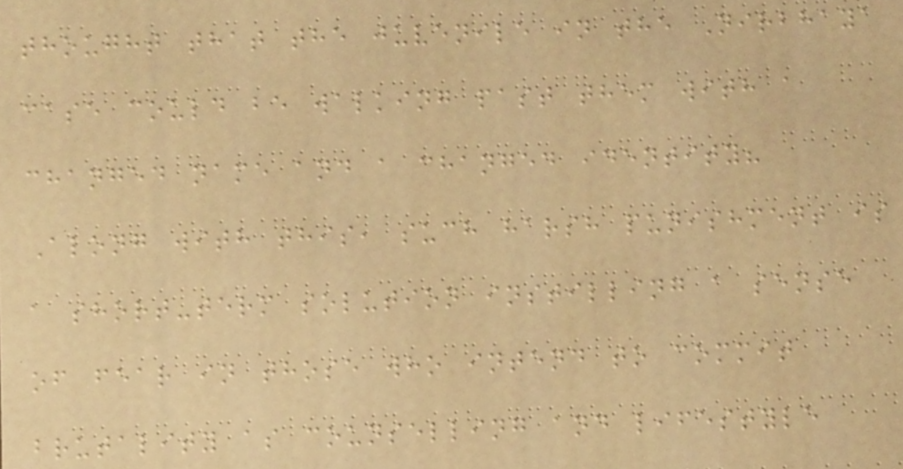thought that the juvenile in the Nirbhaya
case could be walking past them with a
changed name and a changed identity?
Along with this, such harsh punishment is
a short-term solution instilling a sense
of fear in those who intend to commit
brutality as counselling and lifestyle
